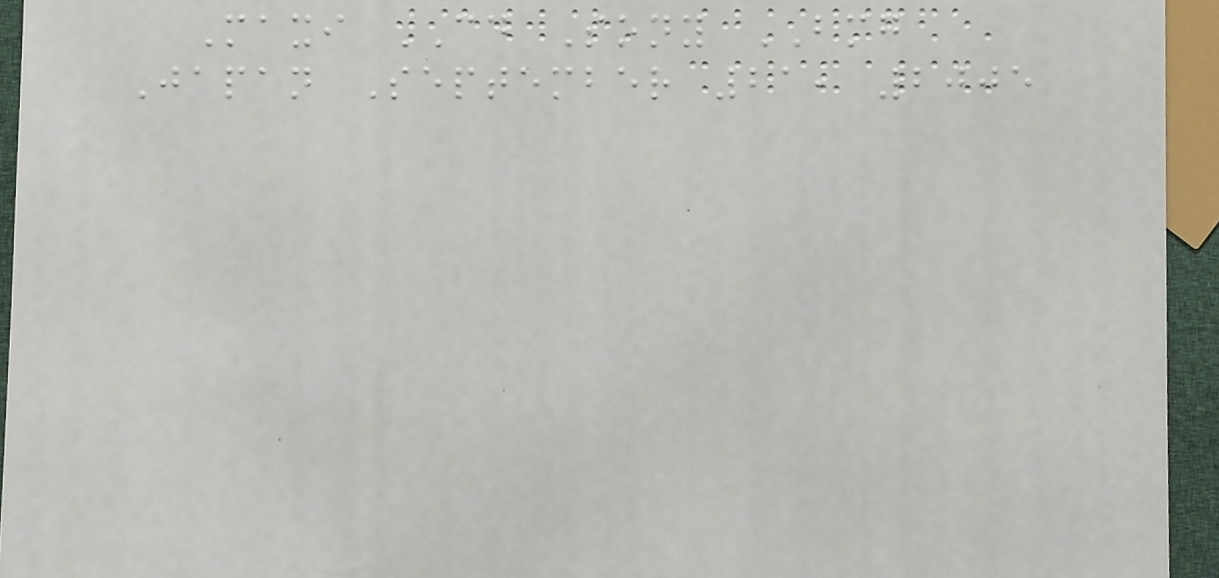Maxi CD Sony BMG
Japan September 21, 2005
